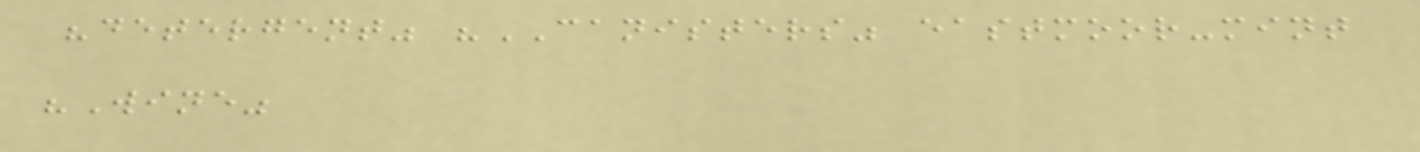"detergent" "CANISTERS" eastmoor-mint
"Wine"
